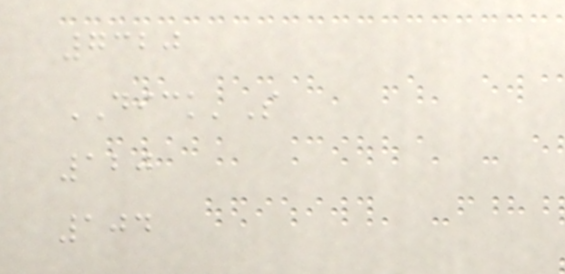7320
DICK'S
120
104
